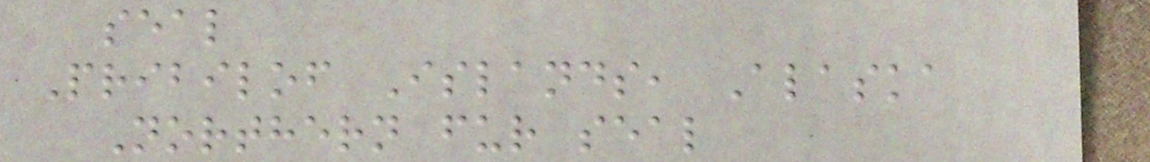seal
Pribilof Islands, Alaska
Northern fur seal
